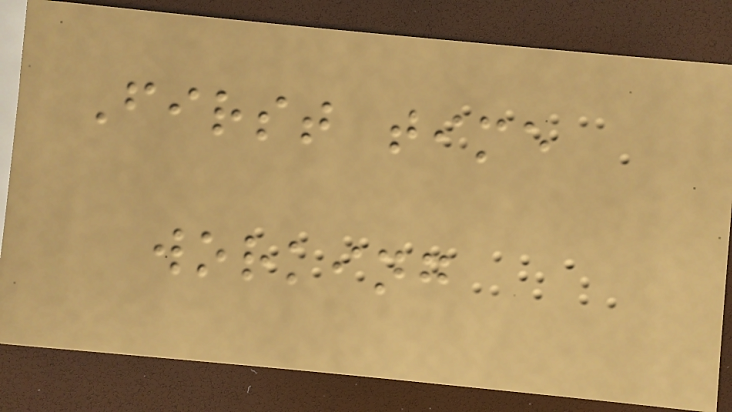First time
working
